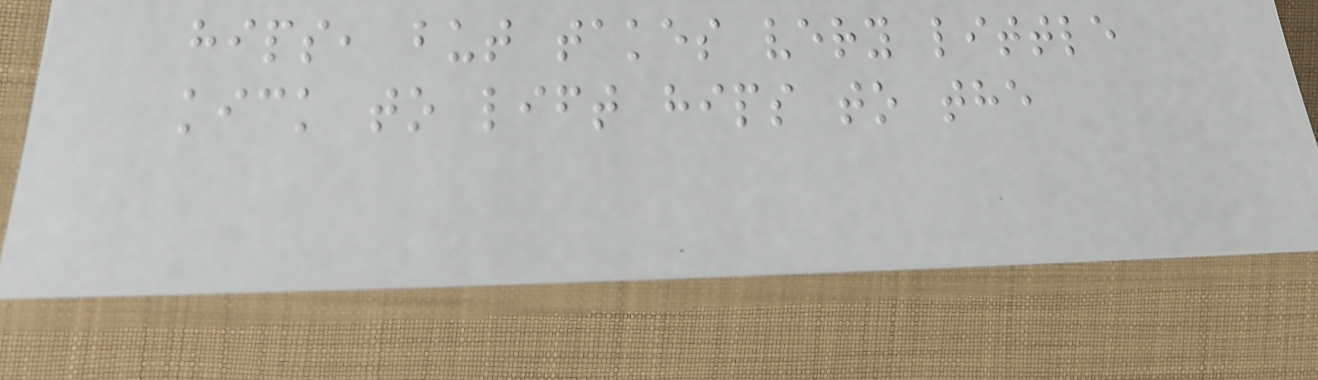hips, but takes very little
kick to lift hips to the
